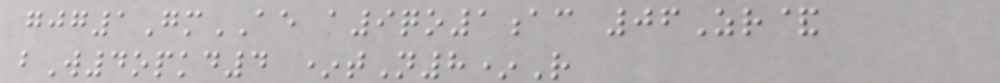gjg1GmAE a9qo1ac 06Zr&
bW4opkd4 *tN8*R
